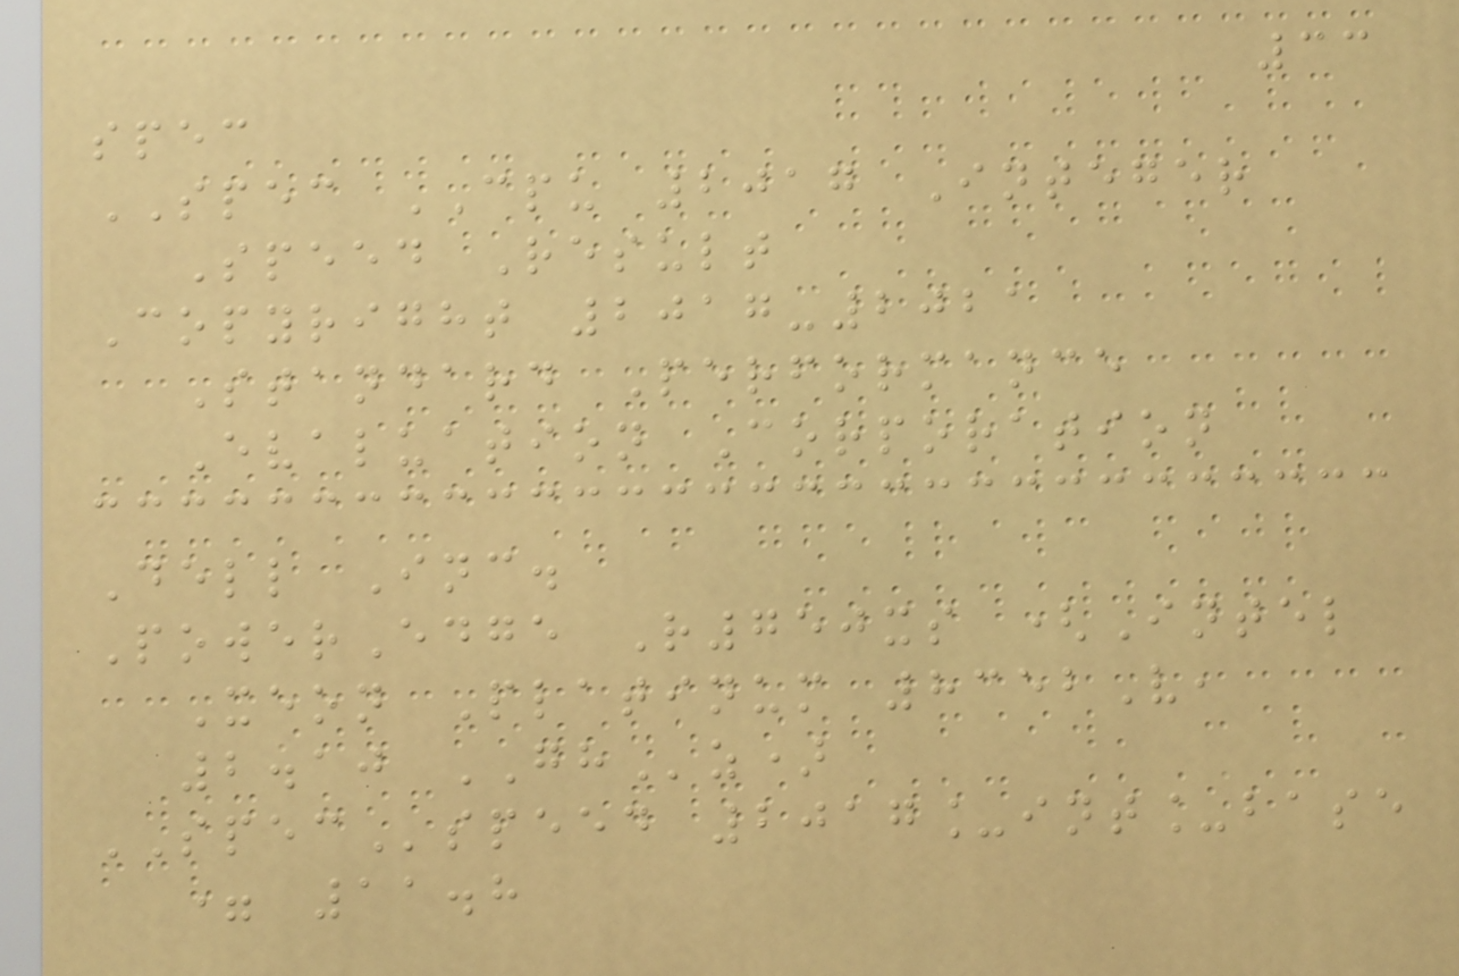33
spec
SPEC CPU 2017 Integer
Speed Result
Copyright 2017-2021
Standard Performance
Evaluation Corporation
Dell Inc.
PowerEdge R750xs (Intel
Xeon Platinum 8352V,
2.10 GHz)
SPECspeed 2017_int_base
= 11.8
